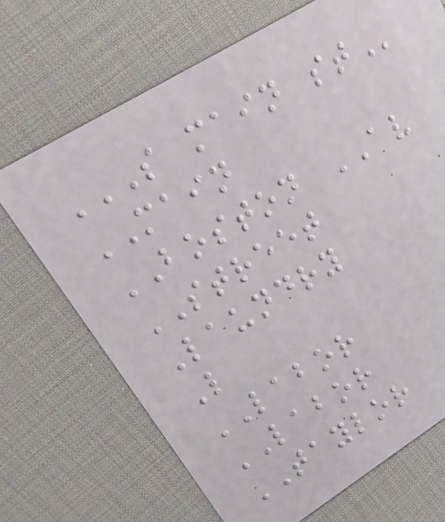S MAIN ST
MAIN
BOSTON AV
STREET
Laundry
L
LABOR
LABOR
TAYLOR
